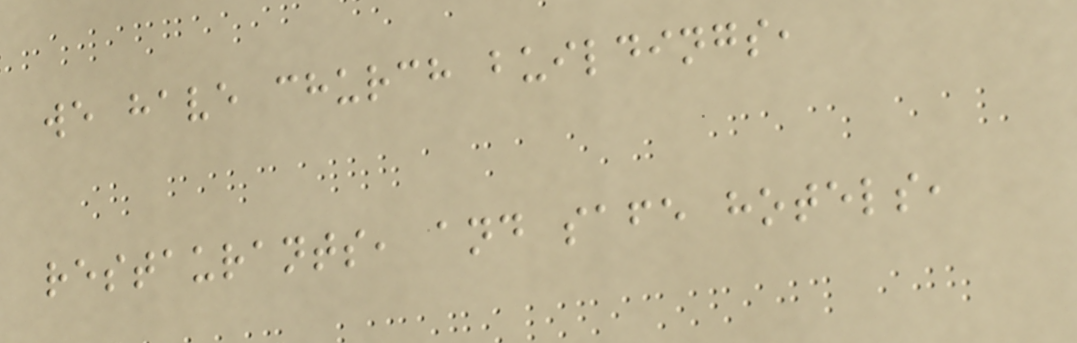we have church buildings,
restaurants, and safe hotels,
